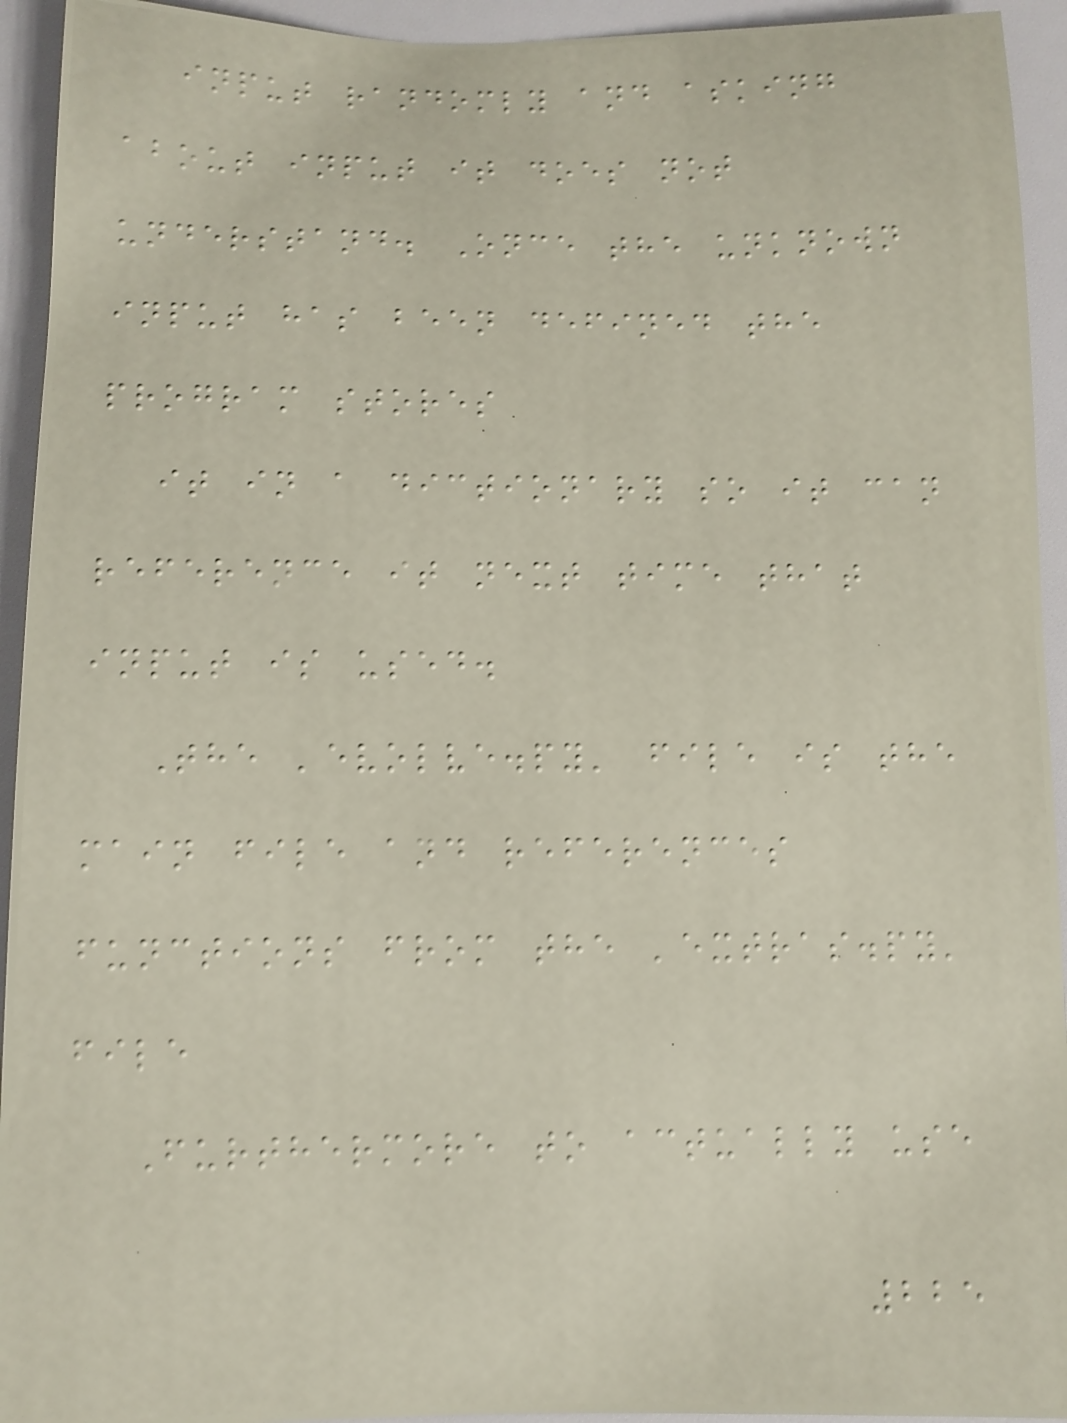input randomly and asking
about input it does not
understand. Once the unknown
input has been defined the
program stores
it in a dictionary so it can
reference it next time that
input is used.
The 'evolve.py' file is the
main file and references
functions from the 'extras.py'
file
Furthermore to actually use
225
